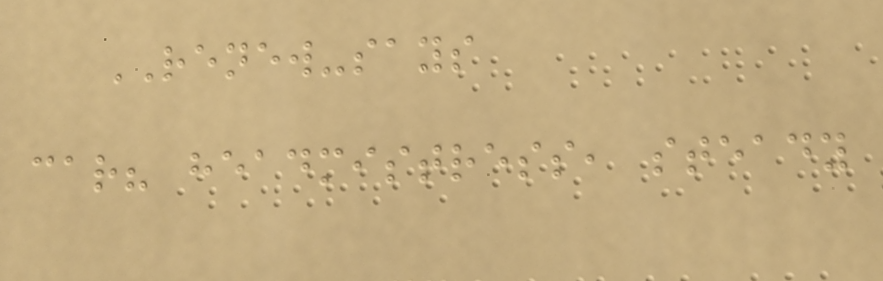RENEW-says
car? headmistress, steady
